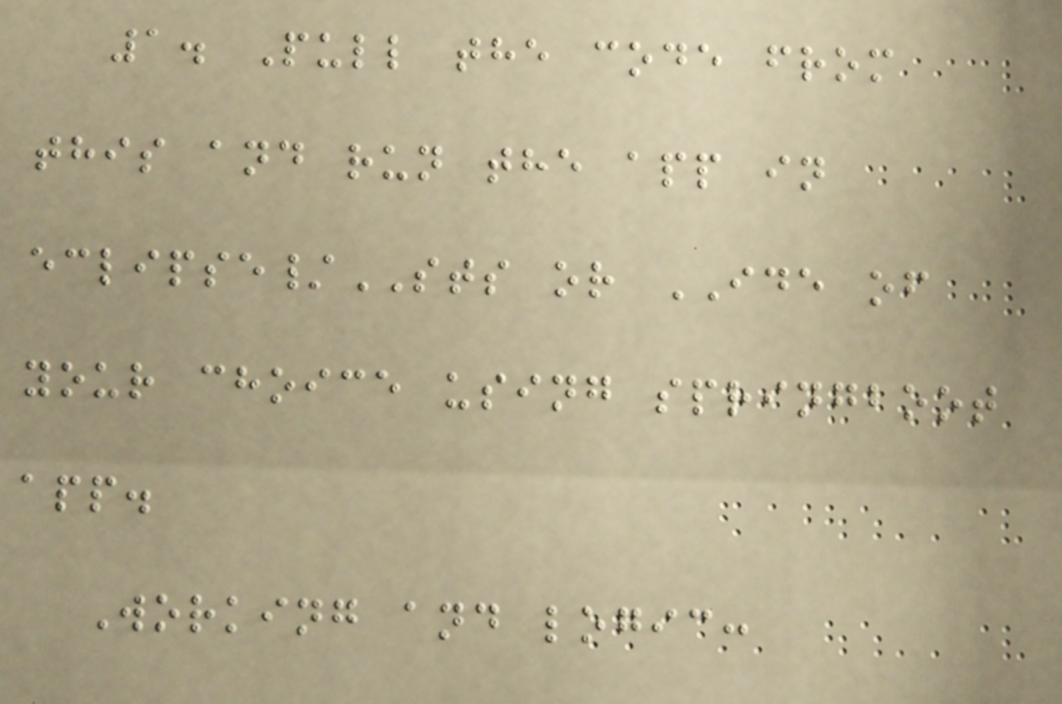1. Pull the code from
this and run the app in
eclipse/STS or IDE of
your choice using springboot
app.
Working and logic:
